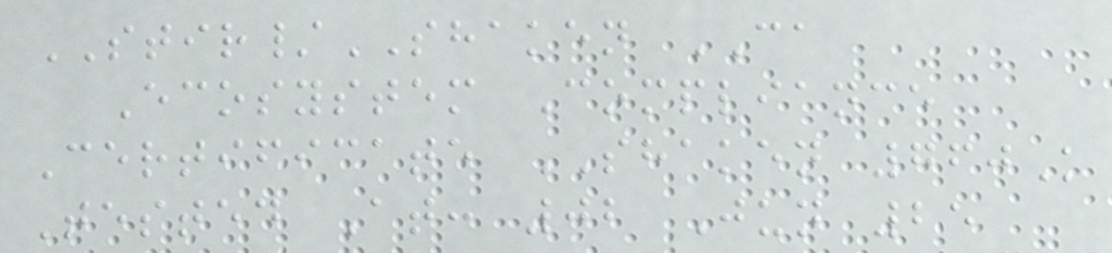STIR/SHAKEN CA
Ecosystem Compliance
Certificate SHAKEN 760K
Tested At: 02 Jun 25
